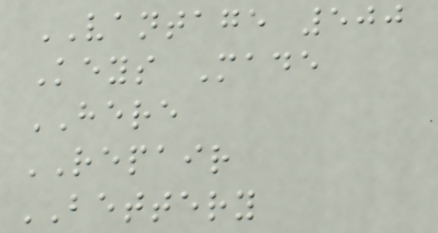VANTAGE 500
Keys Made
HERE
REPAIR
BETTERY
